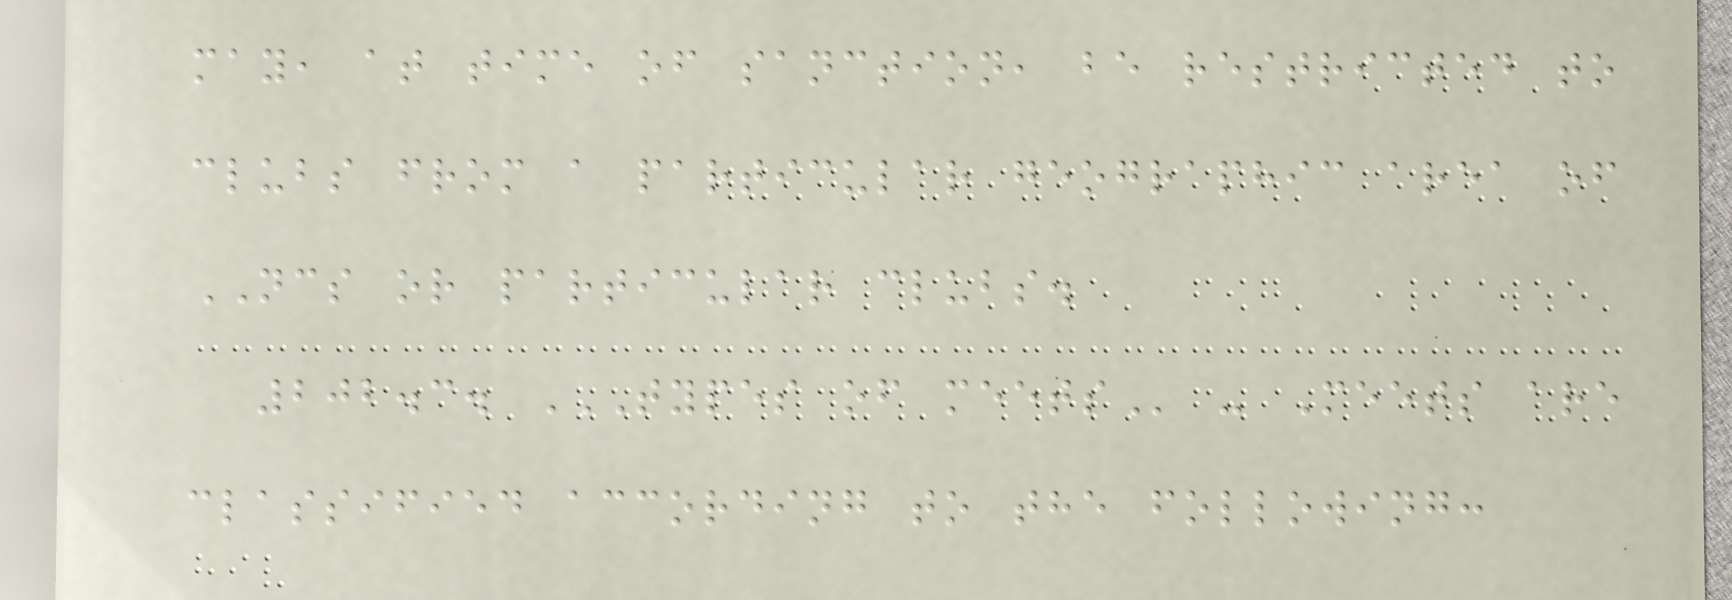may, at time of sanction, be restricted to
clubs from a particular geographic area of
NCS or particular clubs.
202.3. TYPES OF MEETS - Meets are
classified according to the following:
